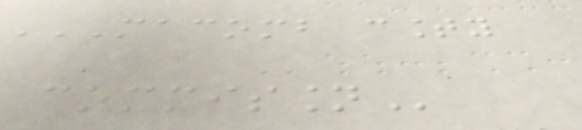MACOMB COUNTY
COMMISSION
